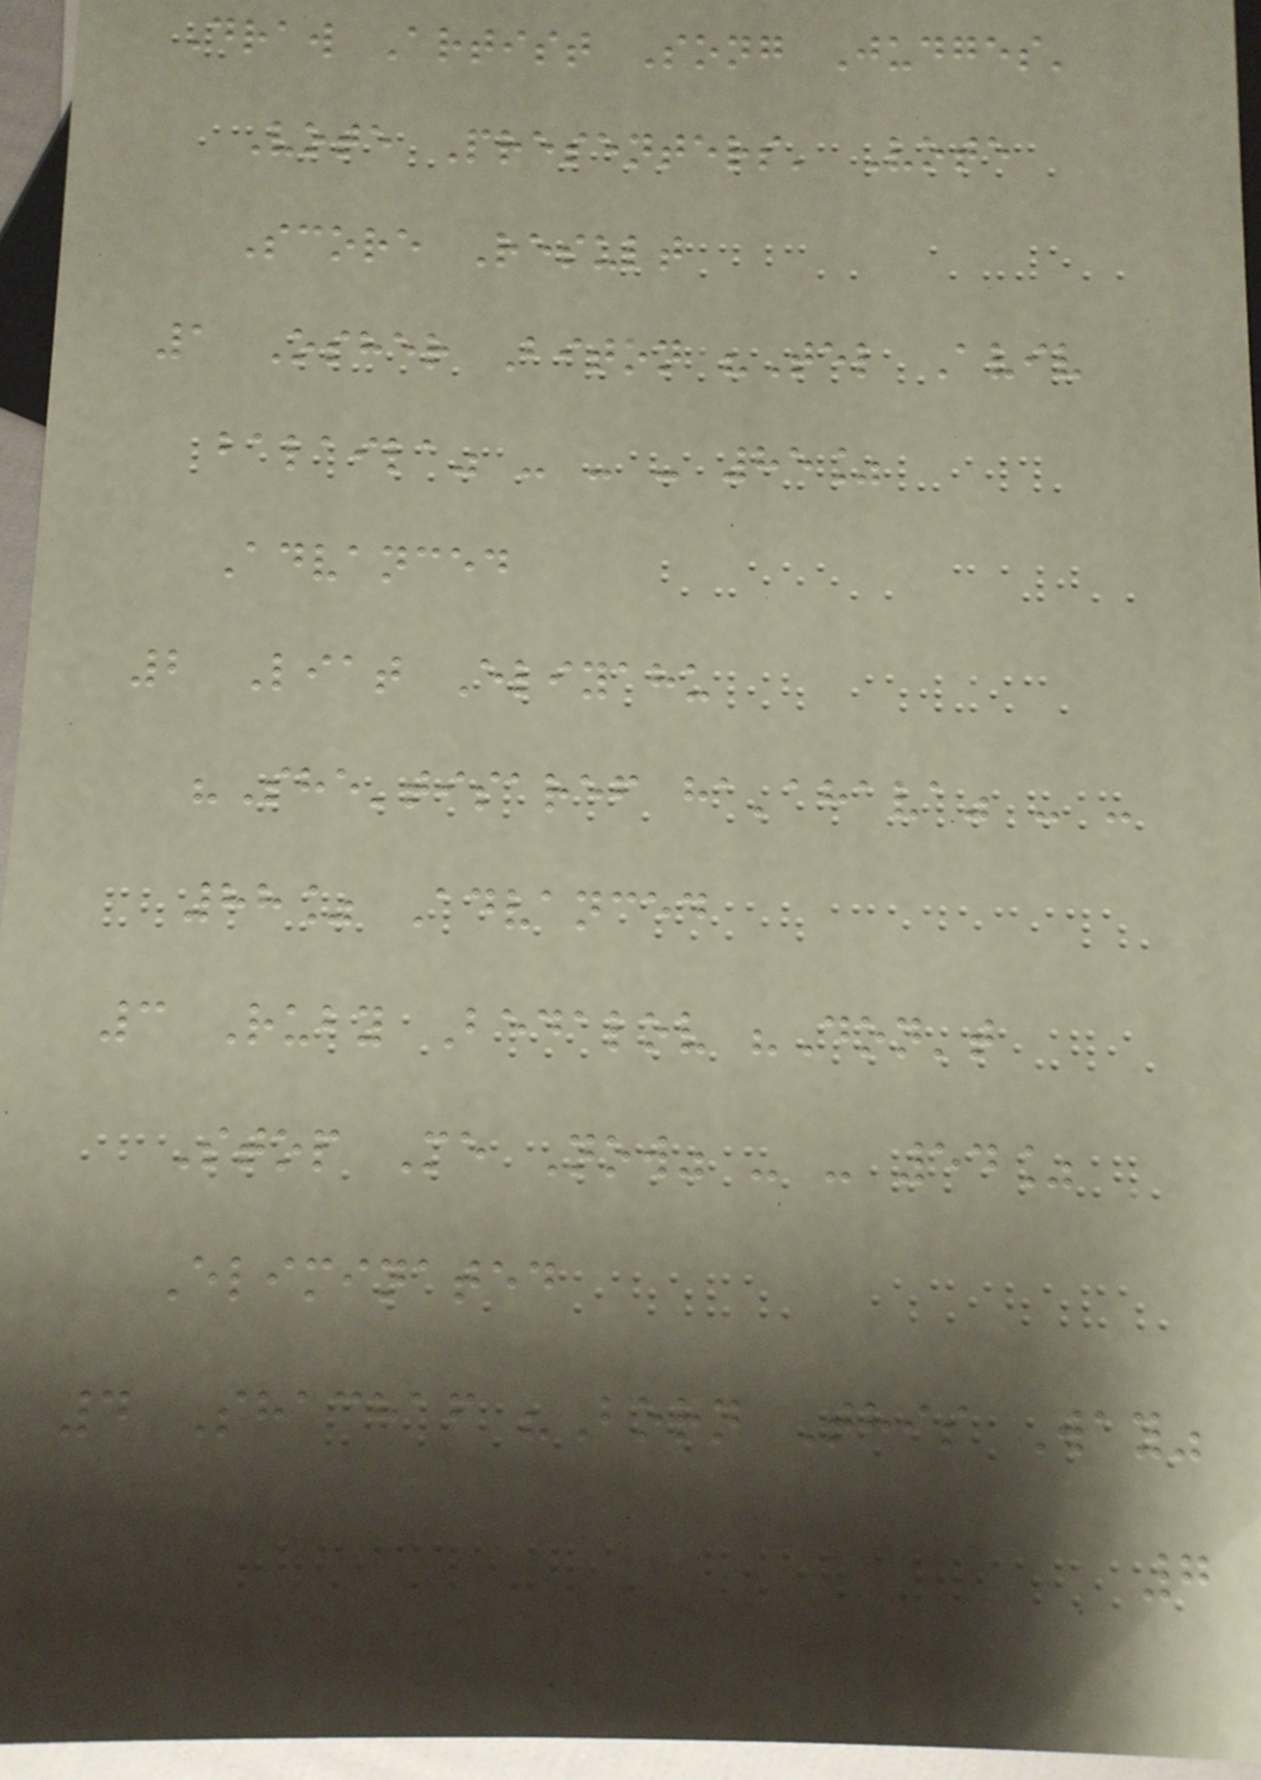Draw Artist Song Judges'
Vote Presenters' Vote
Score Result
1 Osher Biton "Tel Aviv
balaila" - - - 85%
Advanced
2 Liat Eliyahu
"She'tisaref ha'ahava" - -
88% Advanced
3 Ruby Bedalov "Don't
Stop Me Now" - - 54%
Eliminated
4 Shachaf "Born This Way"
7
